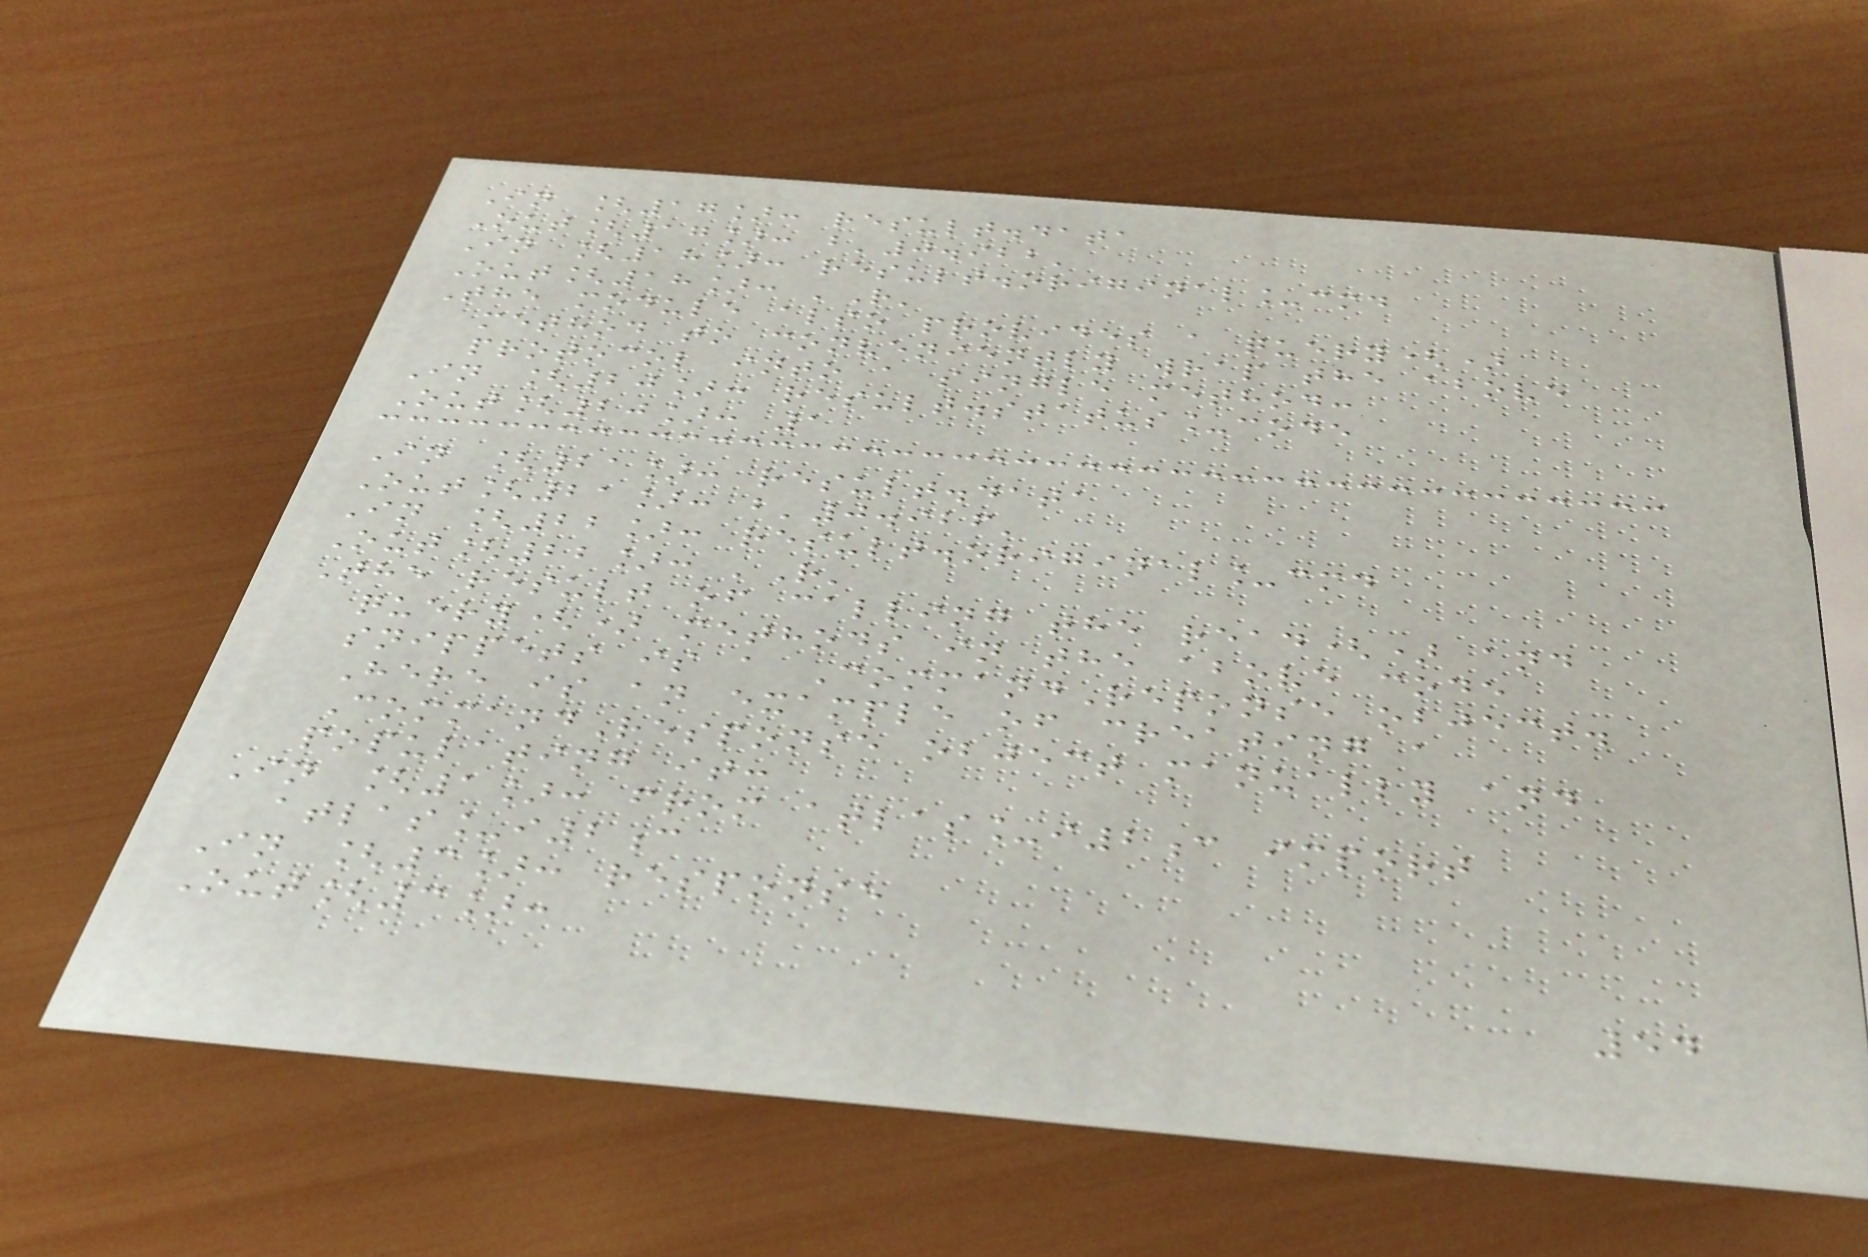In [17]: result.data
Out[17]: b'0.922'
In [18]: result.original_cmd
Out[18]: 'R'
The module also provides a query()
method to conveniently wrap the above
protocol into a single method:
In [20]: result.status_code
Out[20]: 1
In [21]: result.data
Out[21]: b'0.926'
In [22]: result.original_cmd
Out[22]: 'R'
The result of calling the read() and
query() methods in the above code
snippets is a CommandReponse object.
Here is an example of creating a
CommandResponse object manually and
populating it:
In [1]: from atlas_i2c import
atlas_i2c
In [3]: response
Out[3]:
54
